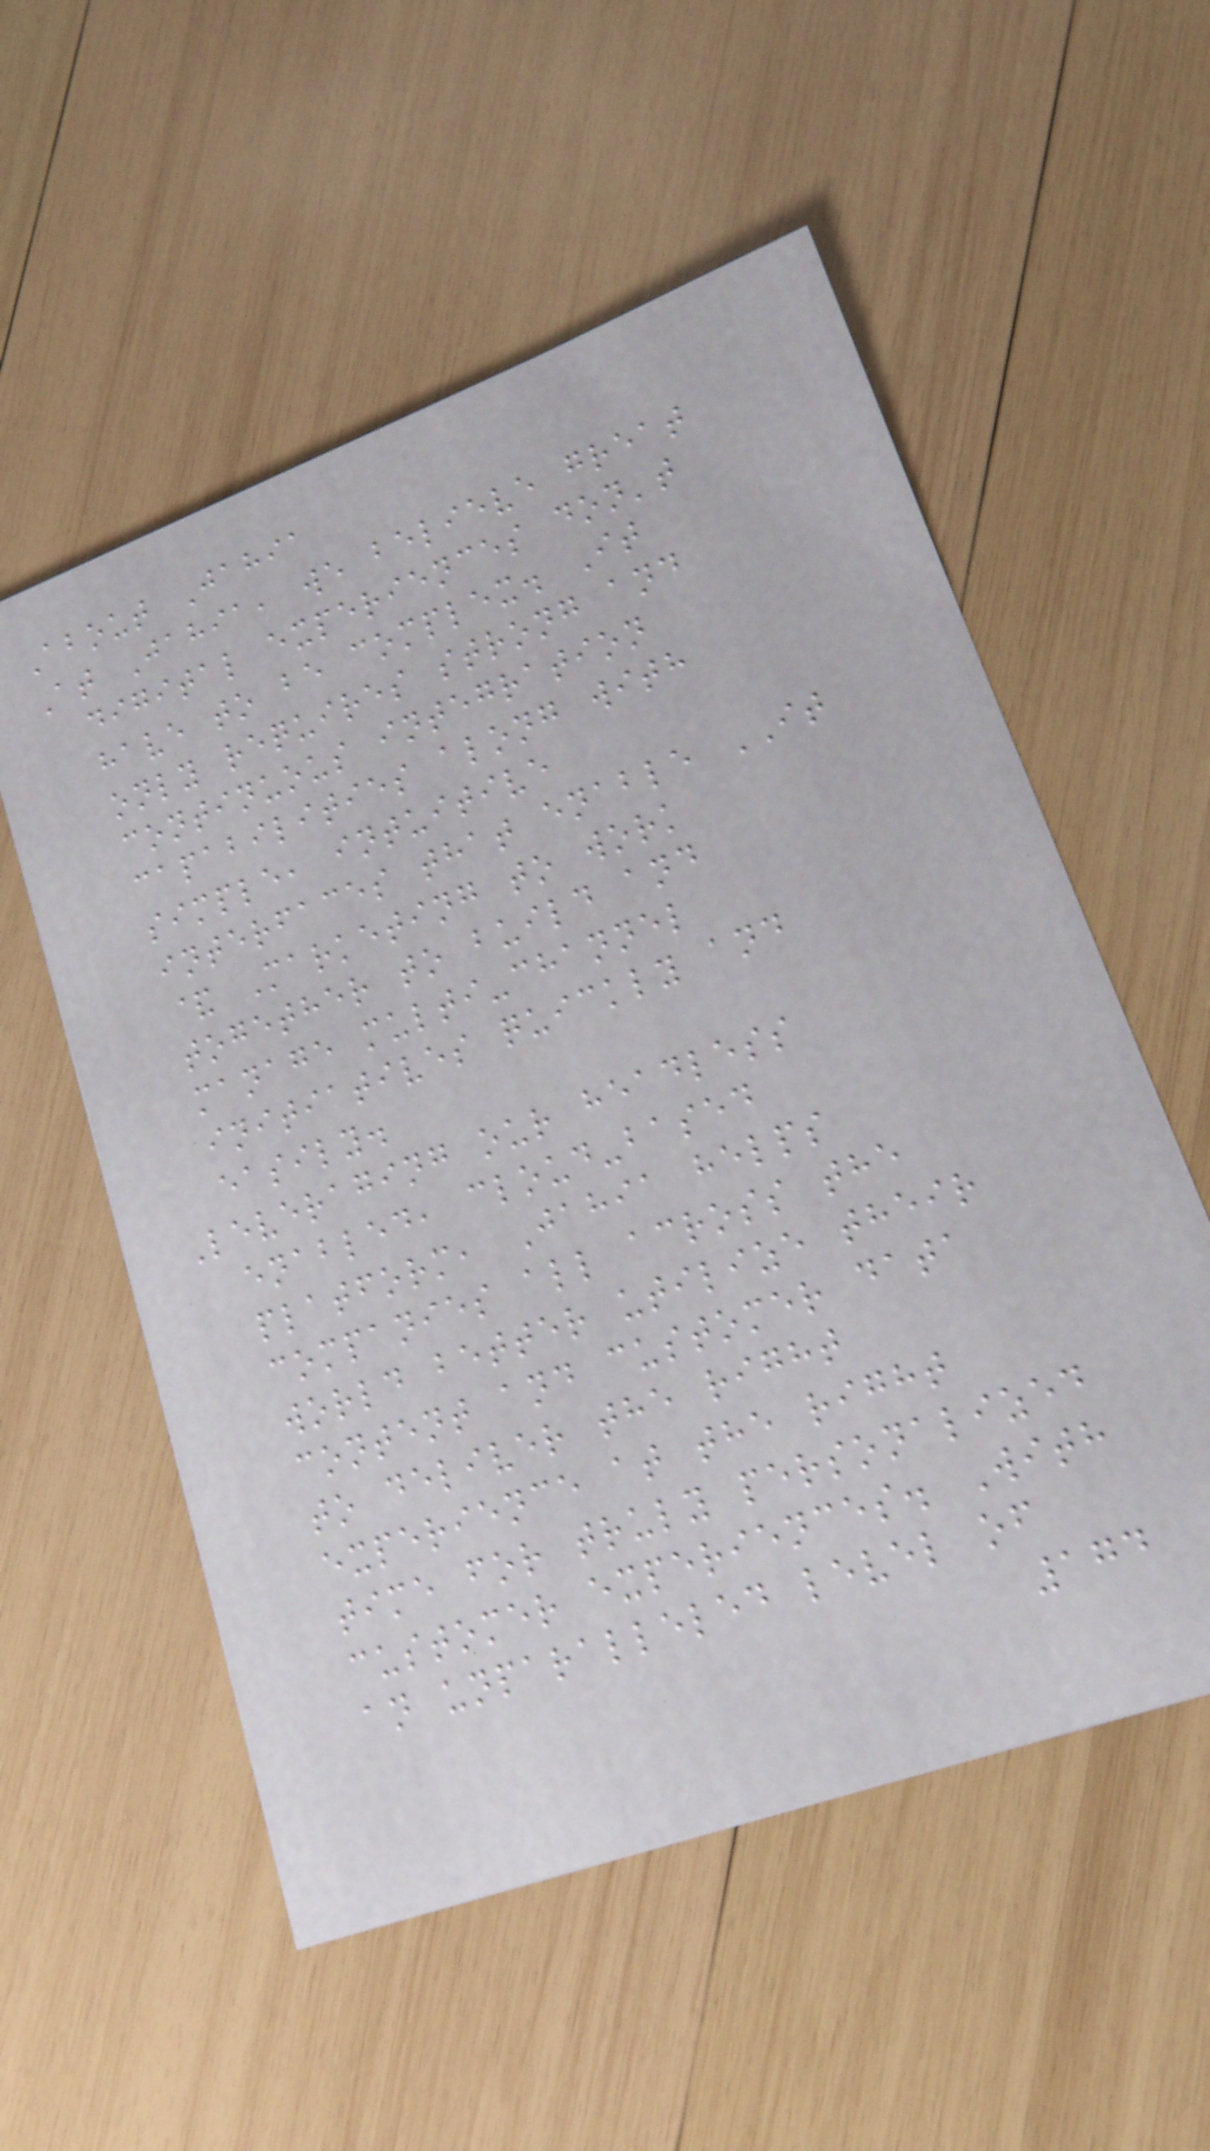About Jahia
At Jahia, we believe great
digital experiences don't
have to be complex. It
only requires strong and
continuous integration
capabilities along with
simple, intuitive
interfaces that enable IT
& Marketing to work
together to build and
manage multi-channel
initiatives quickly and
easily.
Leveraging our headless
enabled, cloud-based
platform, Jahia helps
companies all across the
world better utilize their
content and customer data
to deliver the right
experience at the right
time for truly personalized
customer experiences. With
an unparalleled level of
174
